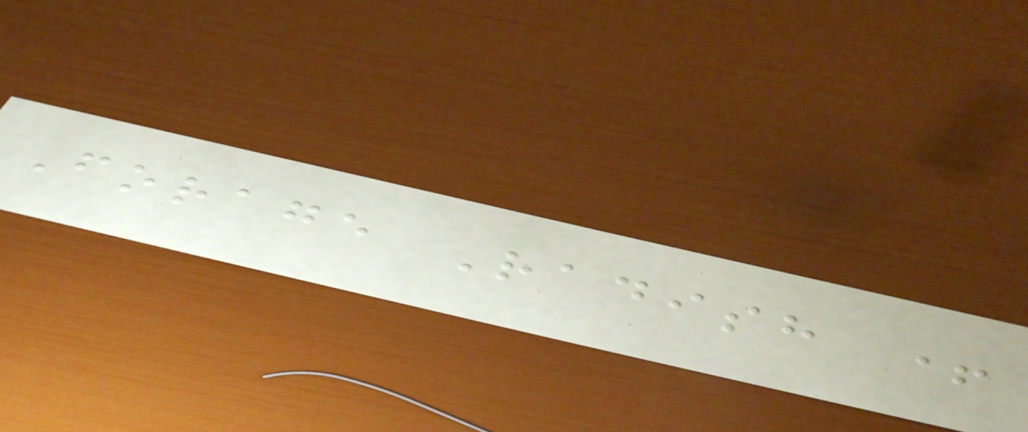Forage Radish +
